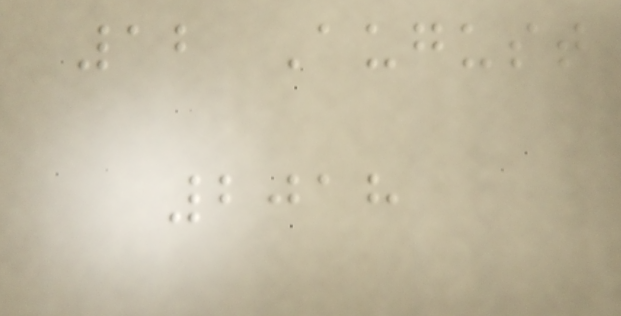12 August
2018
